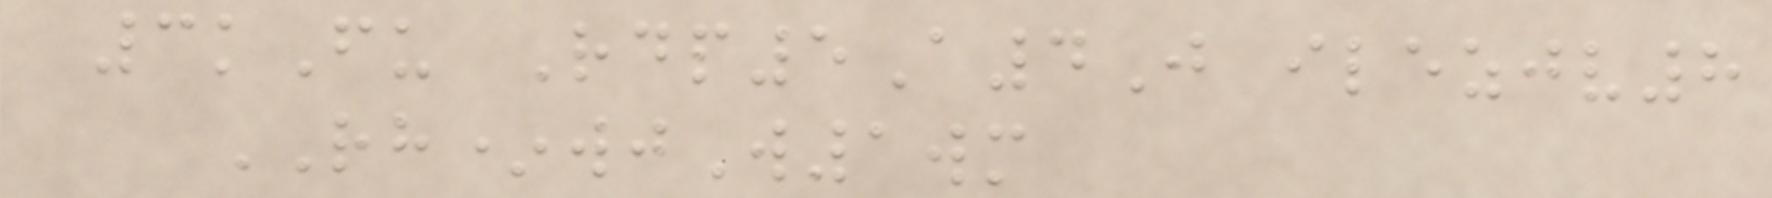3kFu Rdp5A4J ilezjv8
RH*wjW1wm
